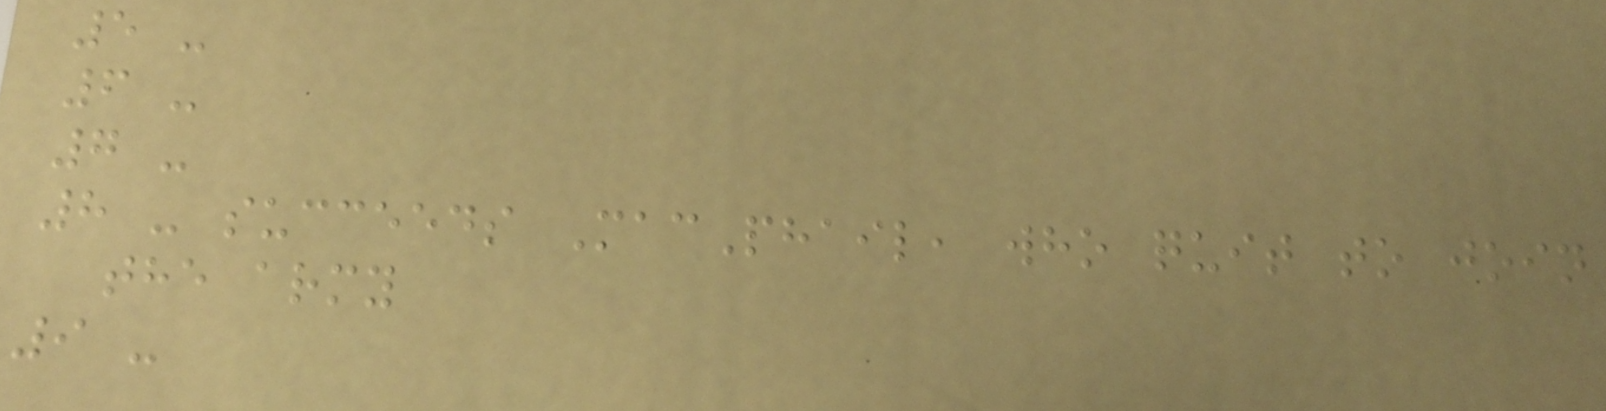5 -
6 -
7 -
8 - succeeds MacPhail, who quit to join
the army
9 -
